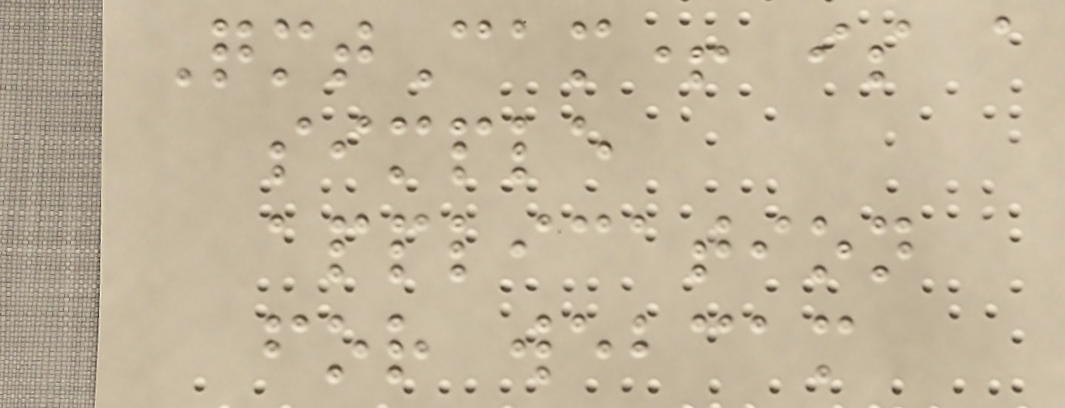QmtCam+ is a
simple
application
for webcam
